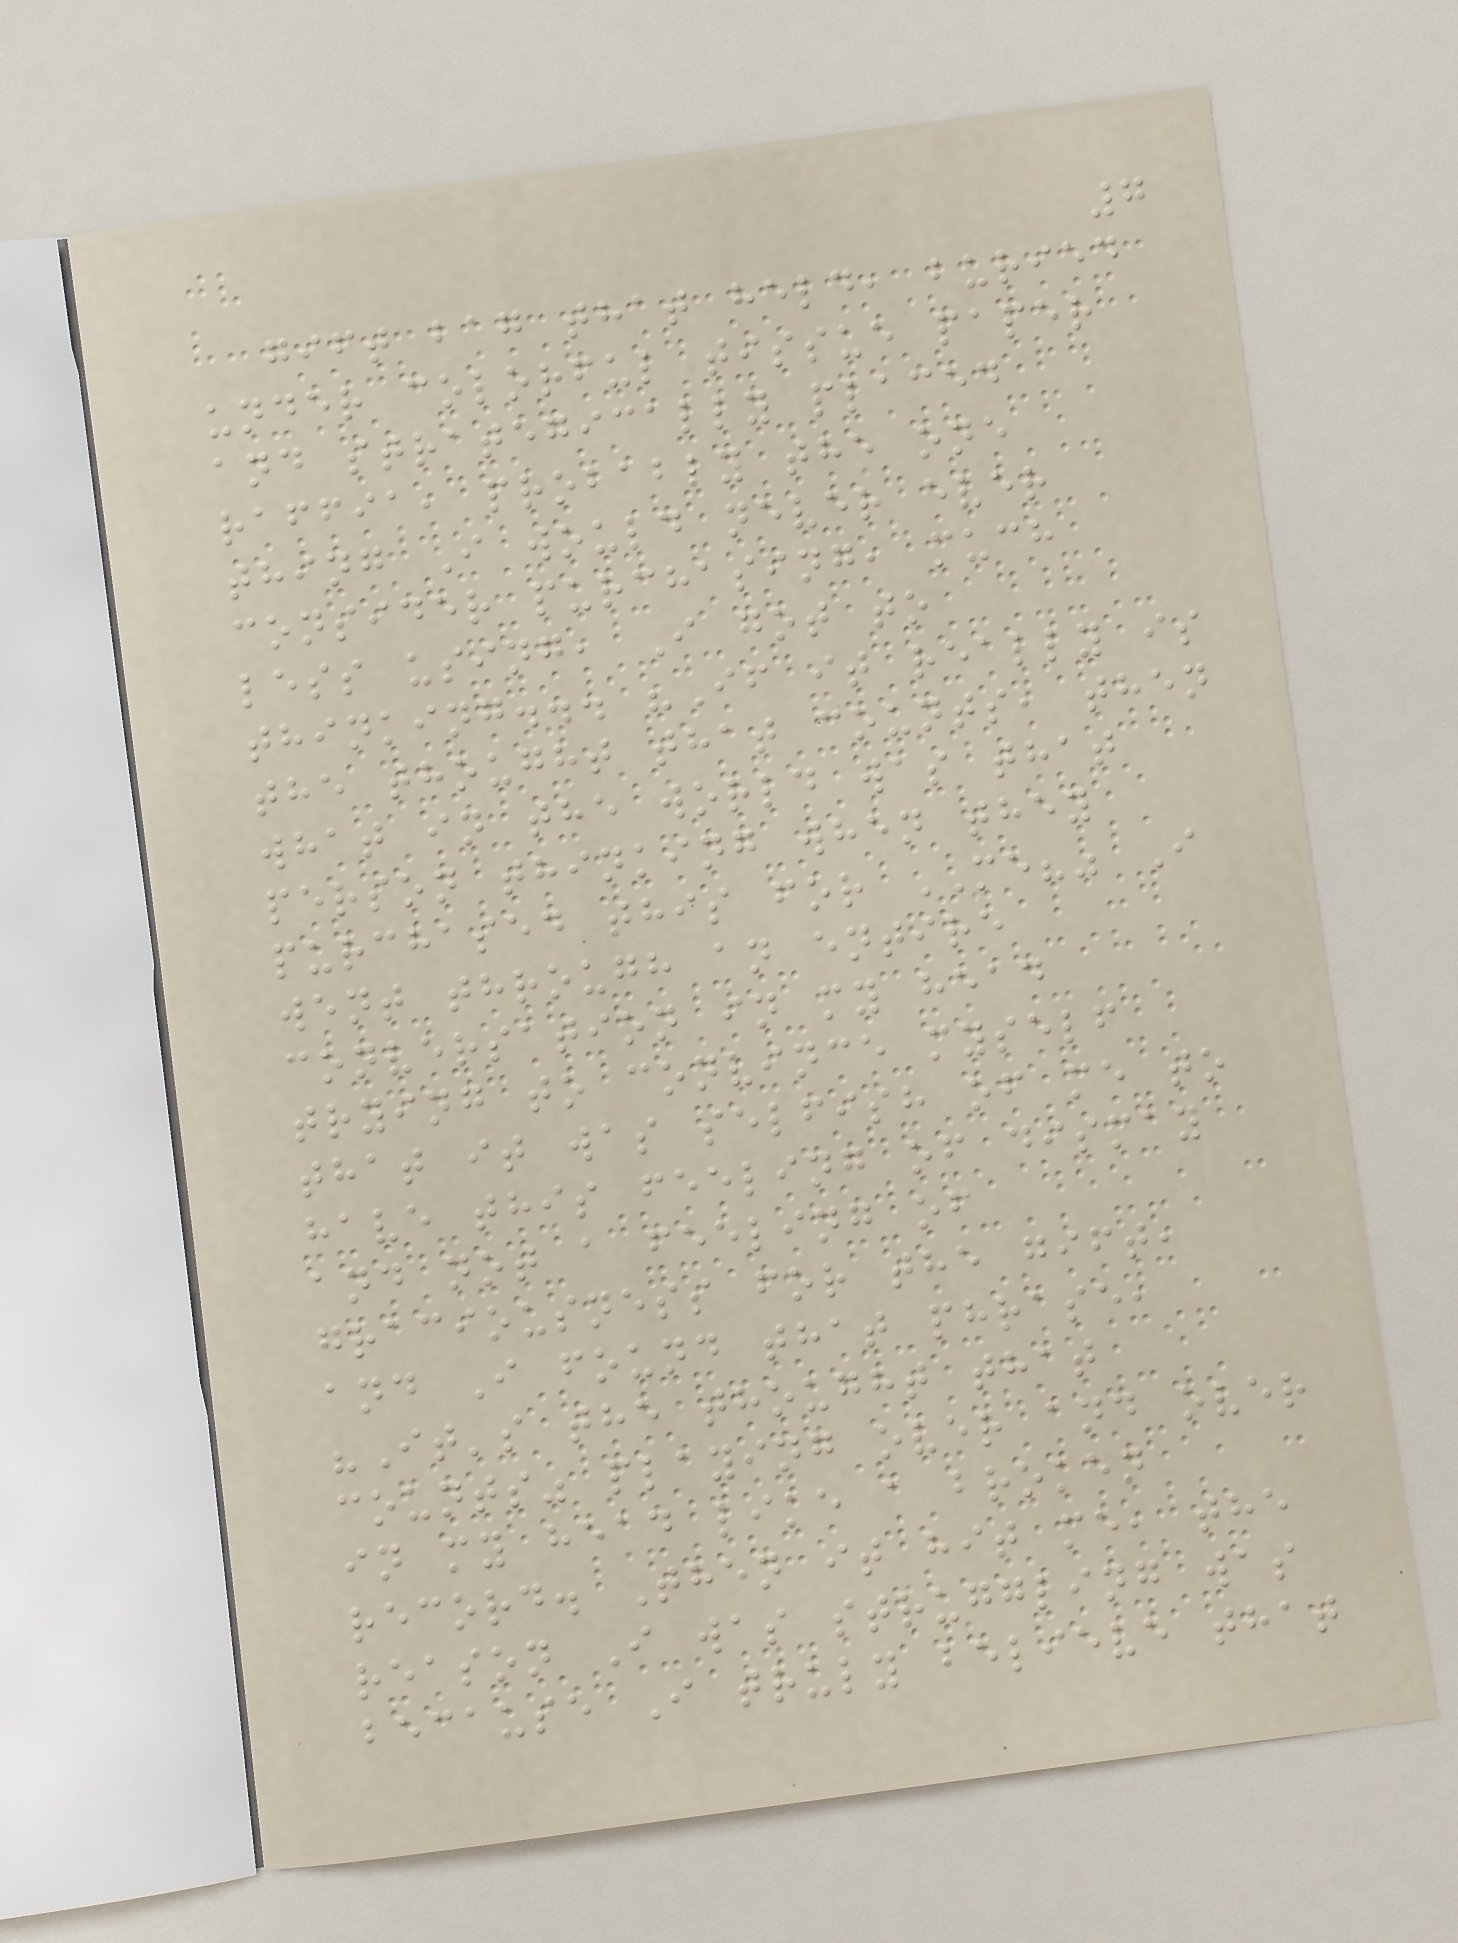7
gift bag that held, buried
under colorful tissue paper
and strategically placed
raffia, probably the one
thing I would never ever
consider purchasing, much
less using, I got to
thinking... "If it really is
the thought that counts, then
what in the world was that
person thinking when they
purchased this for ME?" I
went through an entire
conversation in my head
trying to convince myself
that it was selfish of me to
have this feeling of dismay
and not a feeling of
graciousness for the gift,
and I found that phrase,
"It's the thought that
counts" playing over and over
in my head like a broken
record. Then it hit me, the
reason I was struggling was
because I truly believe that
